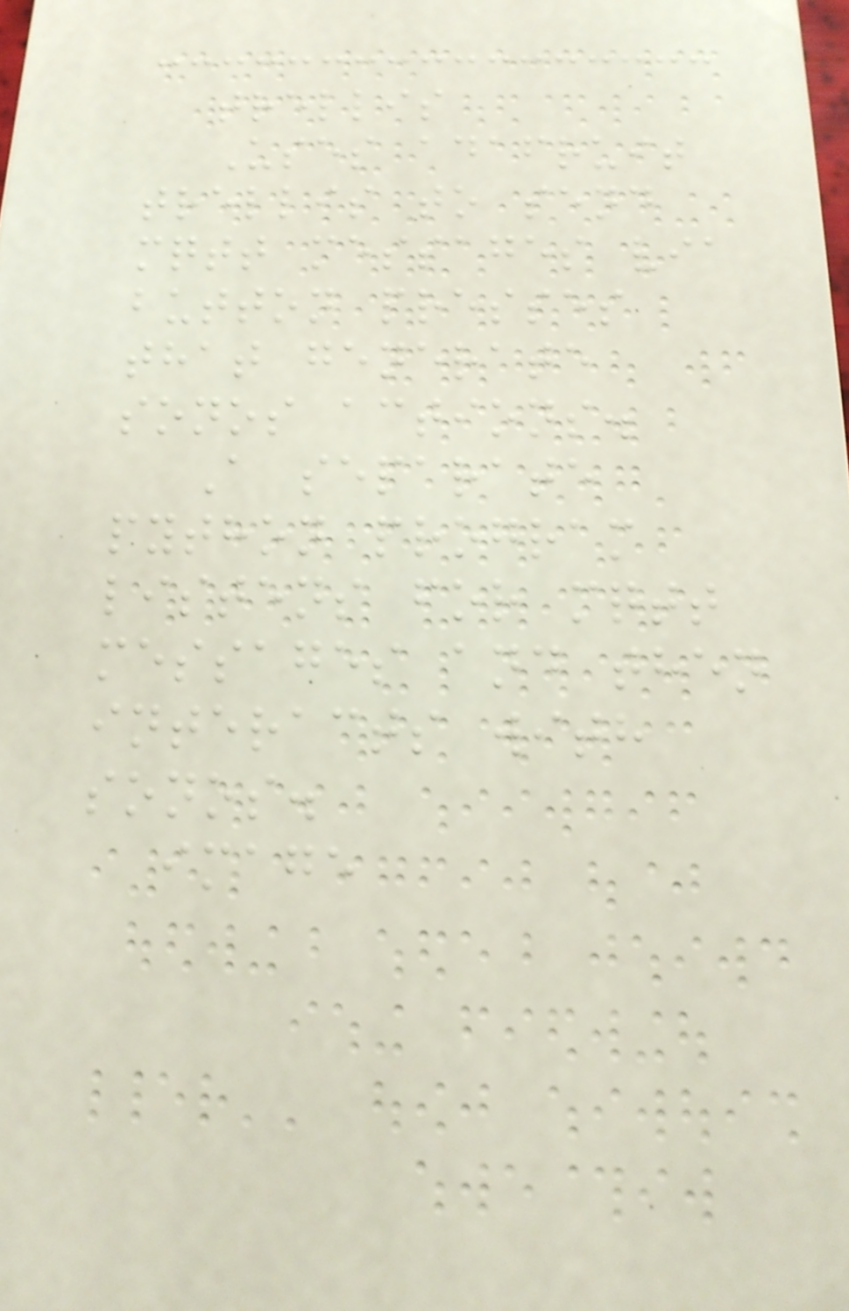trellis
Uses adafruit
trellis to send
mqtt messages via
button presses
that generate
sonos actions.
A separate
python program
listens for mqtt
messages and then
interacts with
sonos.
image
